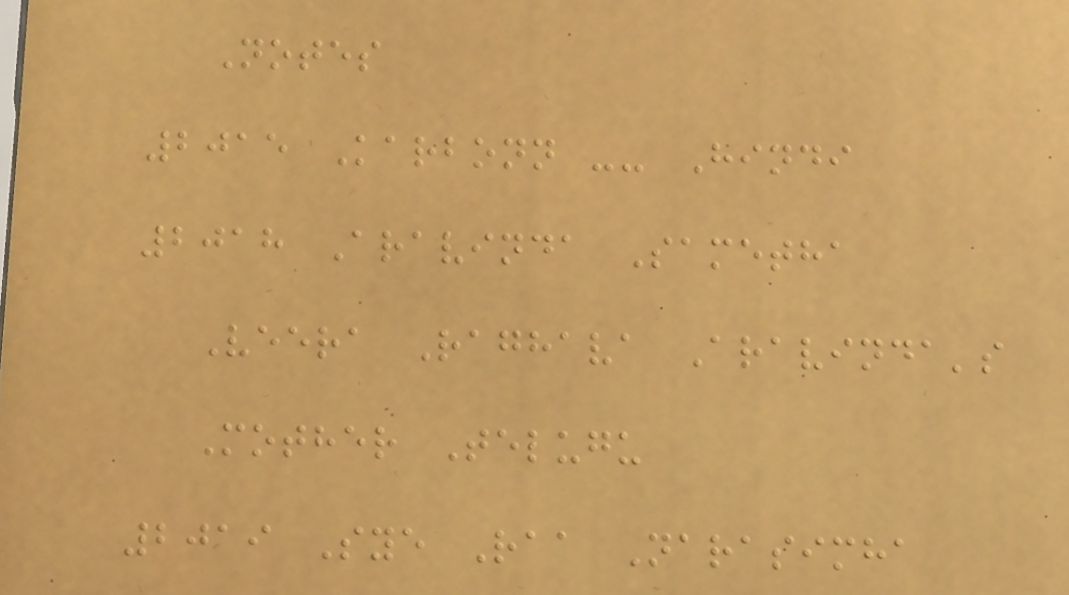Notes
2015 Karbonn -- Hindi
2018 Aravinda Sametha
Veera Raghava Aravinda's
Mother Telugu
2019 Sye Raa Narasimha
